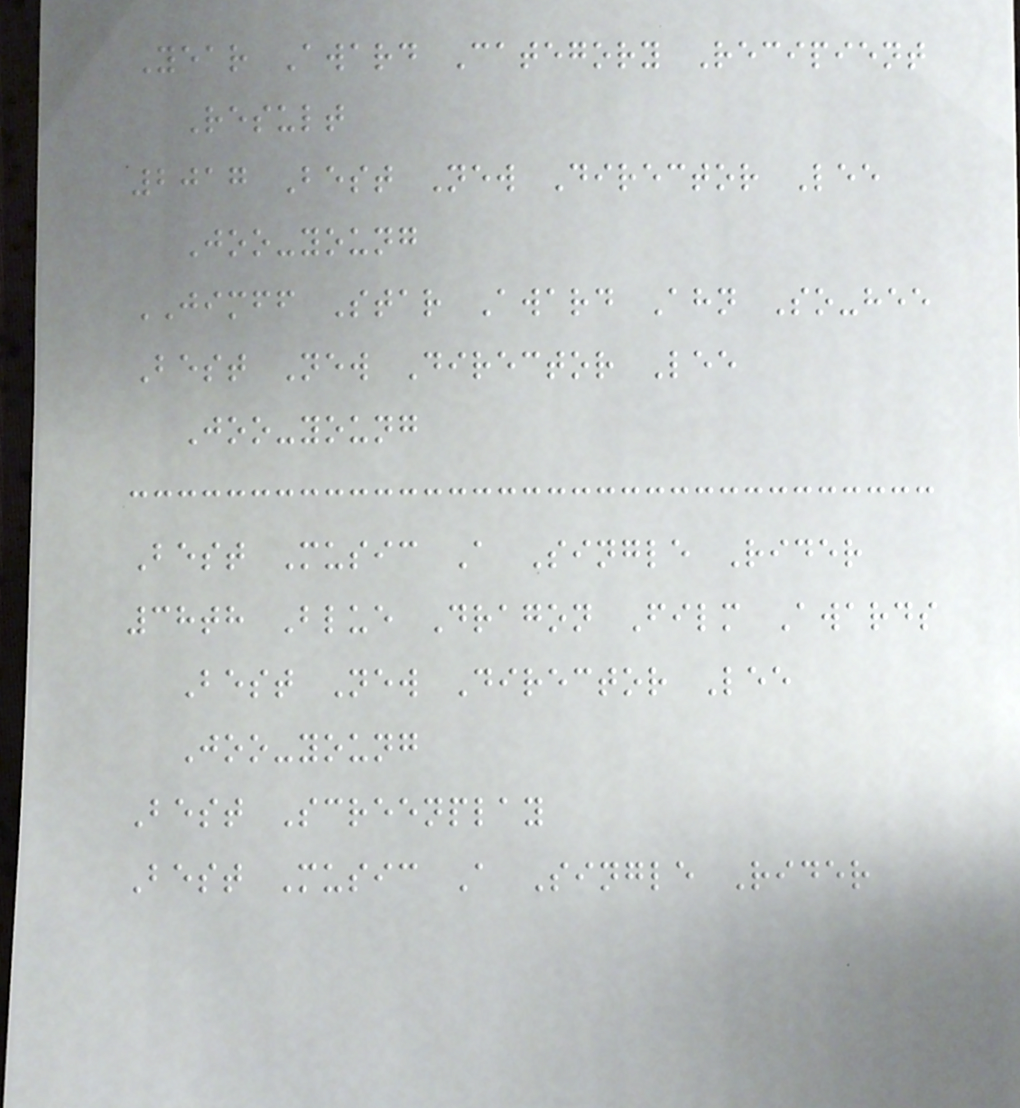Year Award Category Recipient
Result
2017 Best New Director Lee
Joo-young
JIMFF Star Award Ahn So-hee
Best New Director Lee
Joo-young
Best Music A Single Rider
38th Blue Dragon Film Awards
Best New Director Lee
Joo-young
Best Screenplay
Best Music A Single Rider
